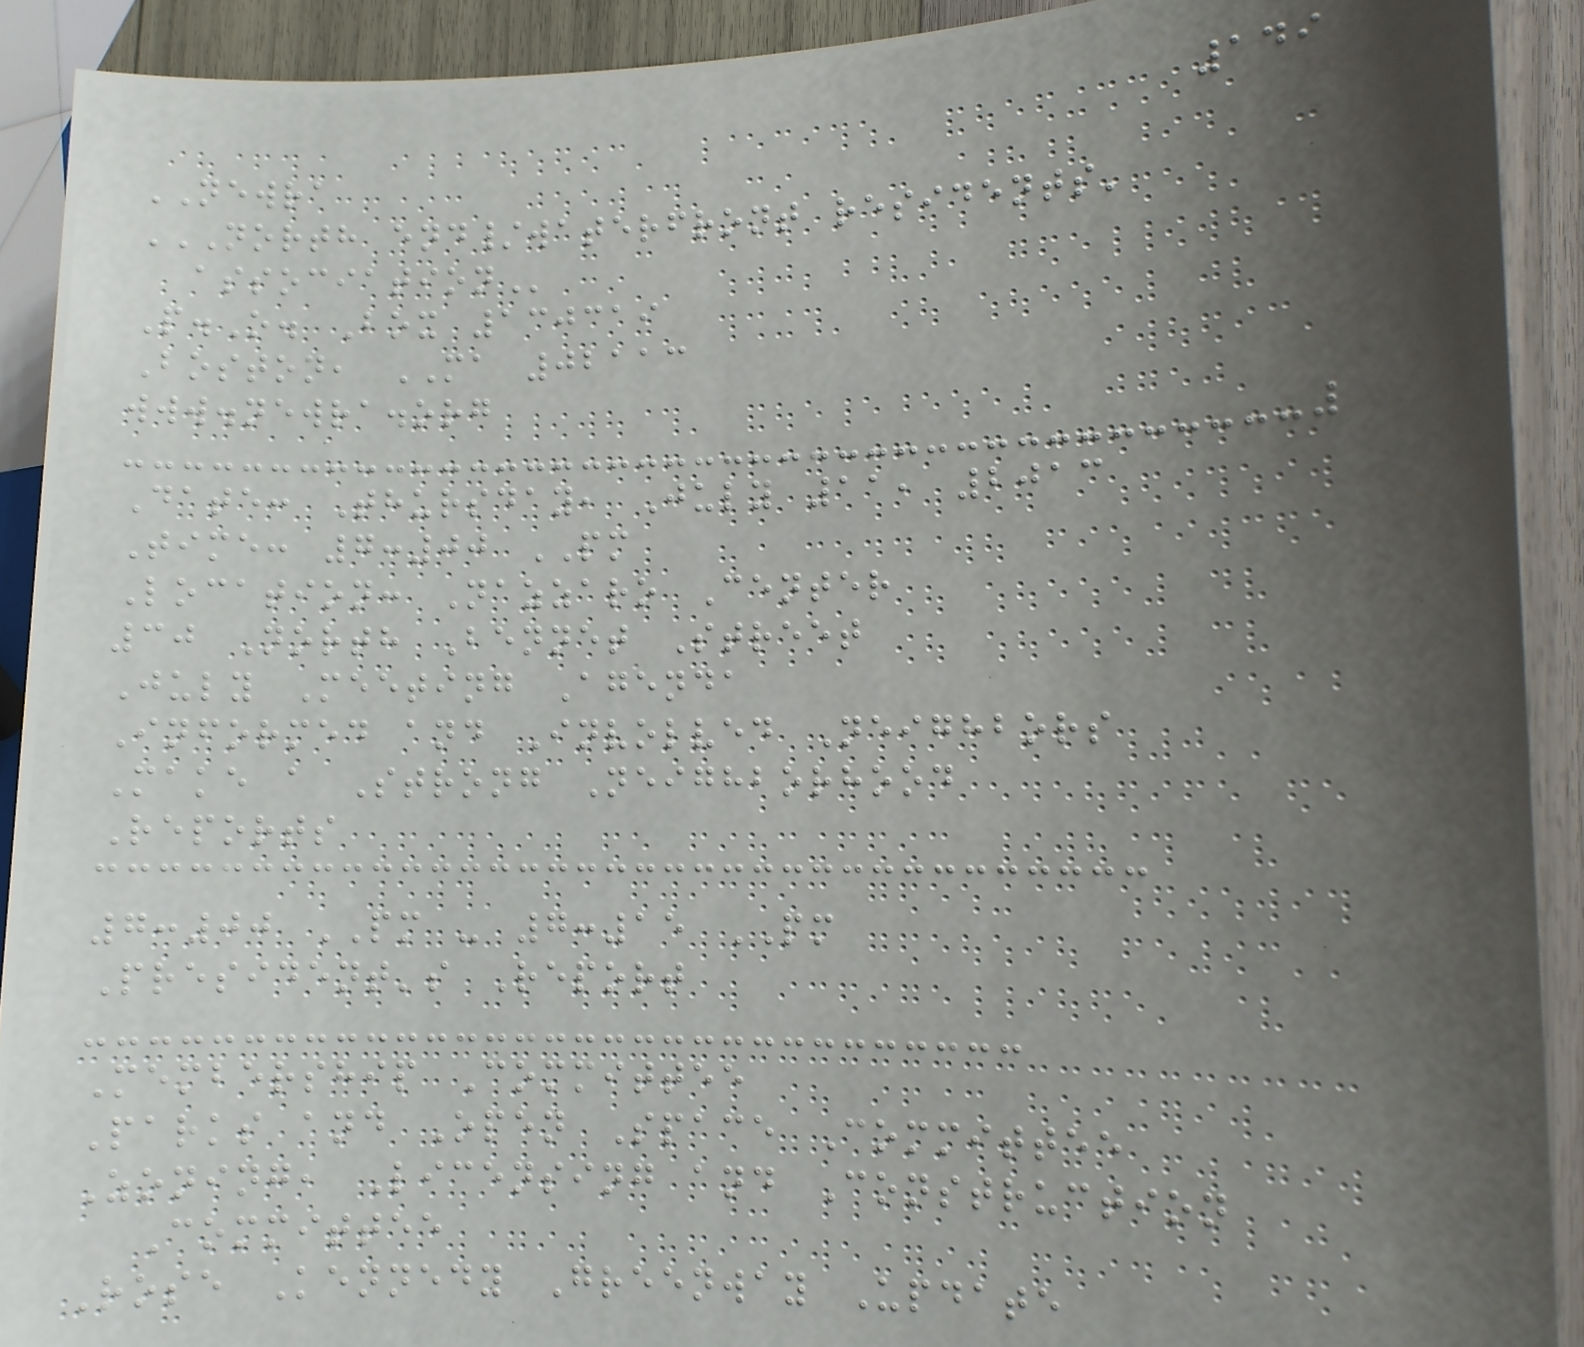149
NEWRA
NORTH END/WATERFRONT RESIDENTS'
ASSOCIATION
P.O. Box 130319
Boston, MA 02113
www.newra.org
Date: Thursday, July 11, 2013
Time: 7:00 PM
Location: Nazzaro Center
30 North Bennet Street
July Meeting Agenda
Informed and Involved Neighbors
Make a Strong Neighborhood
Reports
7:00 PM - 7:15 PM
President's Report
Membership Committee
Parks and Open Space Committee
Zoning, Licensing and Construction
Committee
Rose Kennedy Greenway Update
